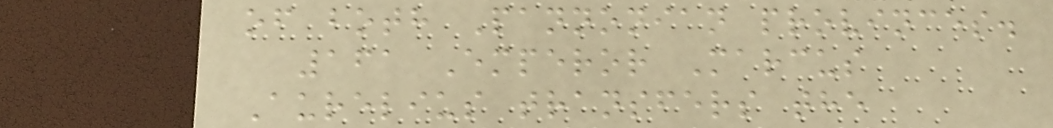of both Pannonian provinces.
161 Emperor Marcus
Aurelius transfers the
